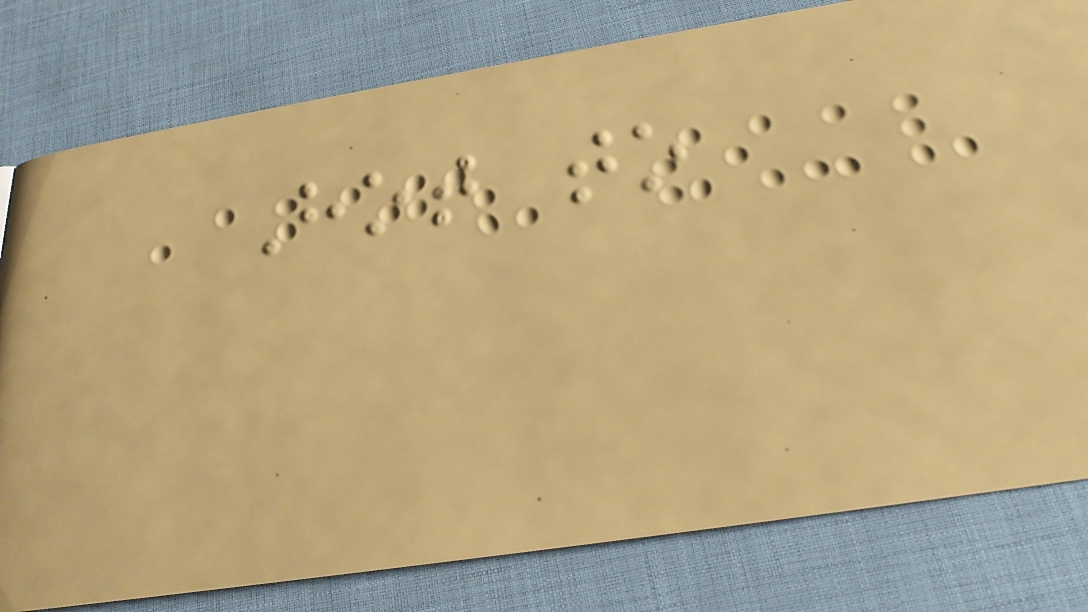Hot to
